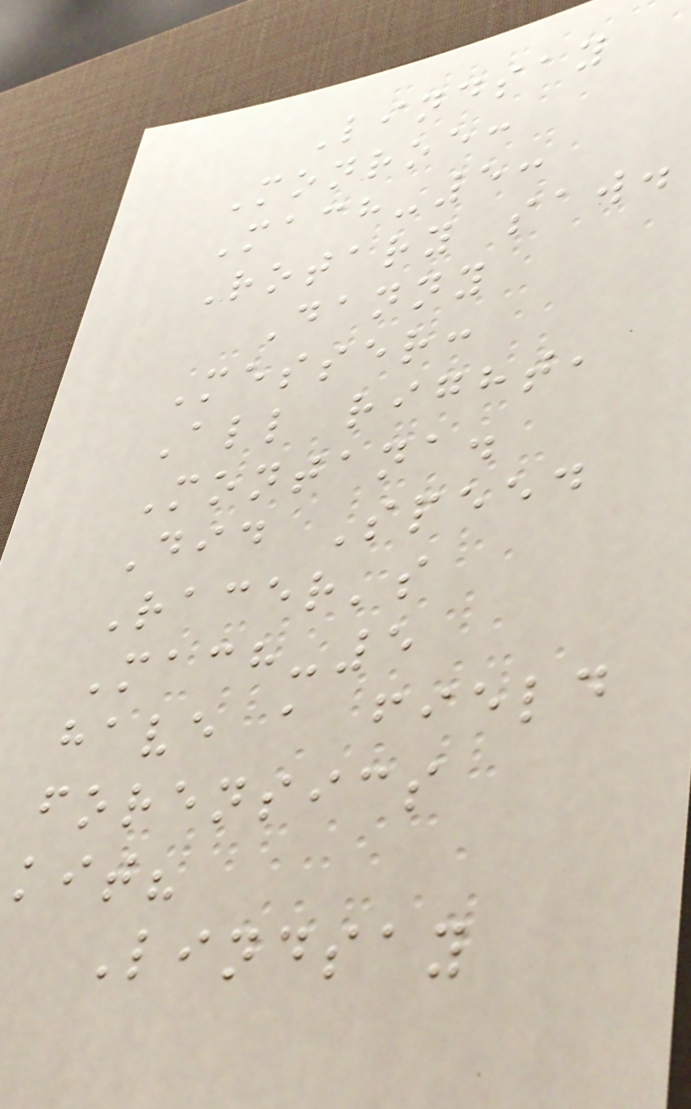Lindsay
Monroe:
Mach-5:
Rotary saw.
Danny
Messer:
All right,
Montana.
Did Speed
Racer's
Mach-5
have a field
forensics
kit?
Lindsay
